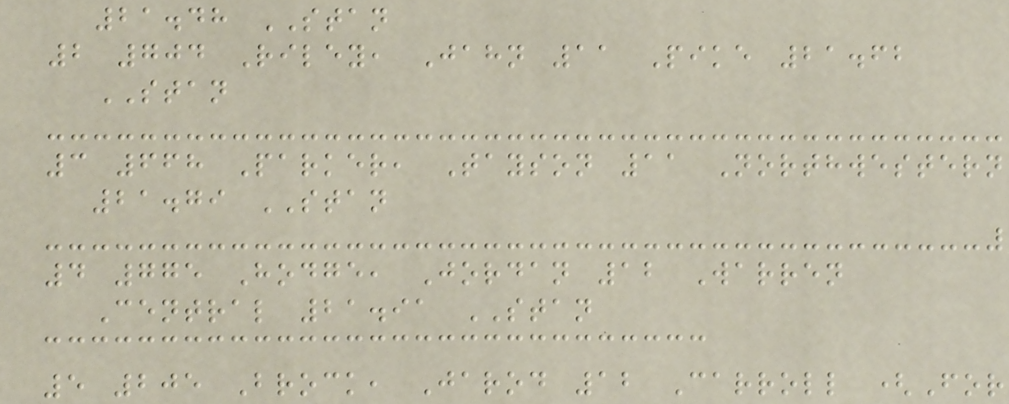21.48 STAN
2 704 Riley, Jahn 11 Pike 21.62
STAN
3 668 Parker, Tayson 11 Northwestern
21.79 STAN
4 775 Hodge, Jordan 12 Warren
Central 21.91 STAN
5 205 Brock, Jarod 12 Carroll (For
